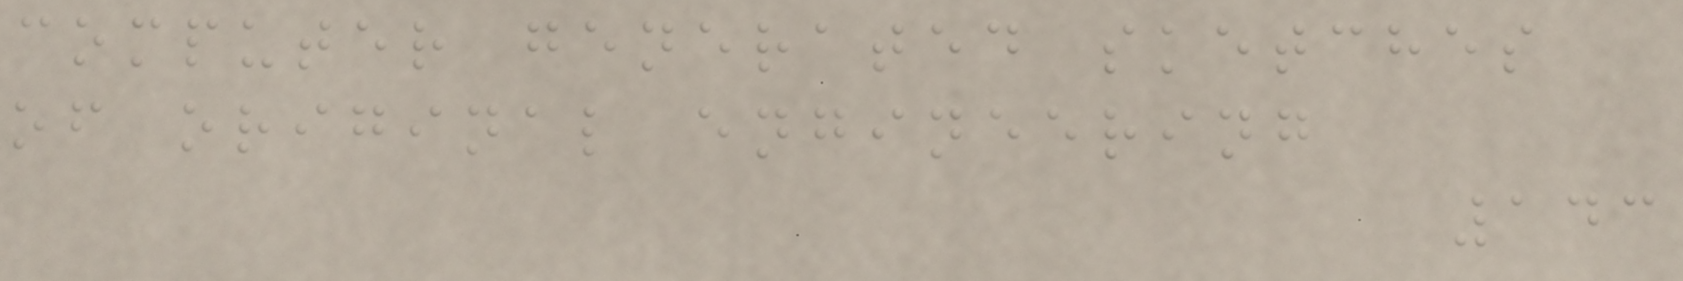computer generated sketches
of original engineering
143
